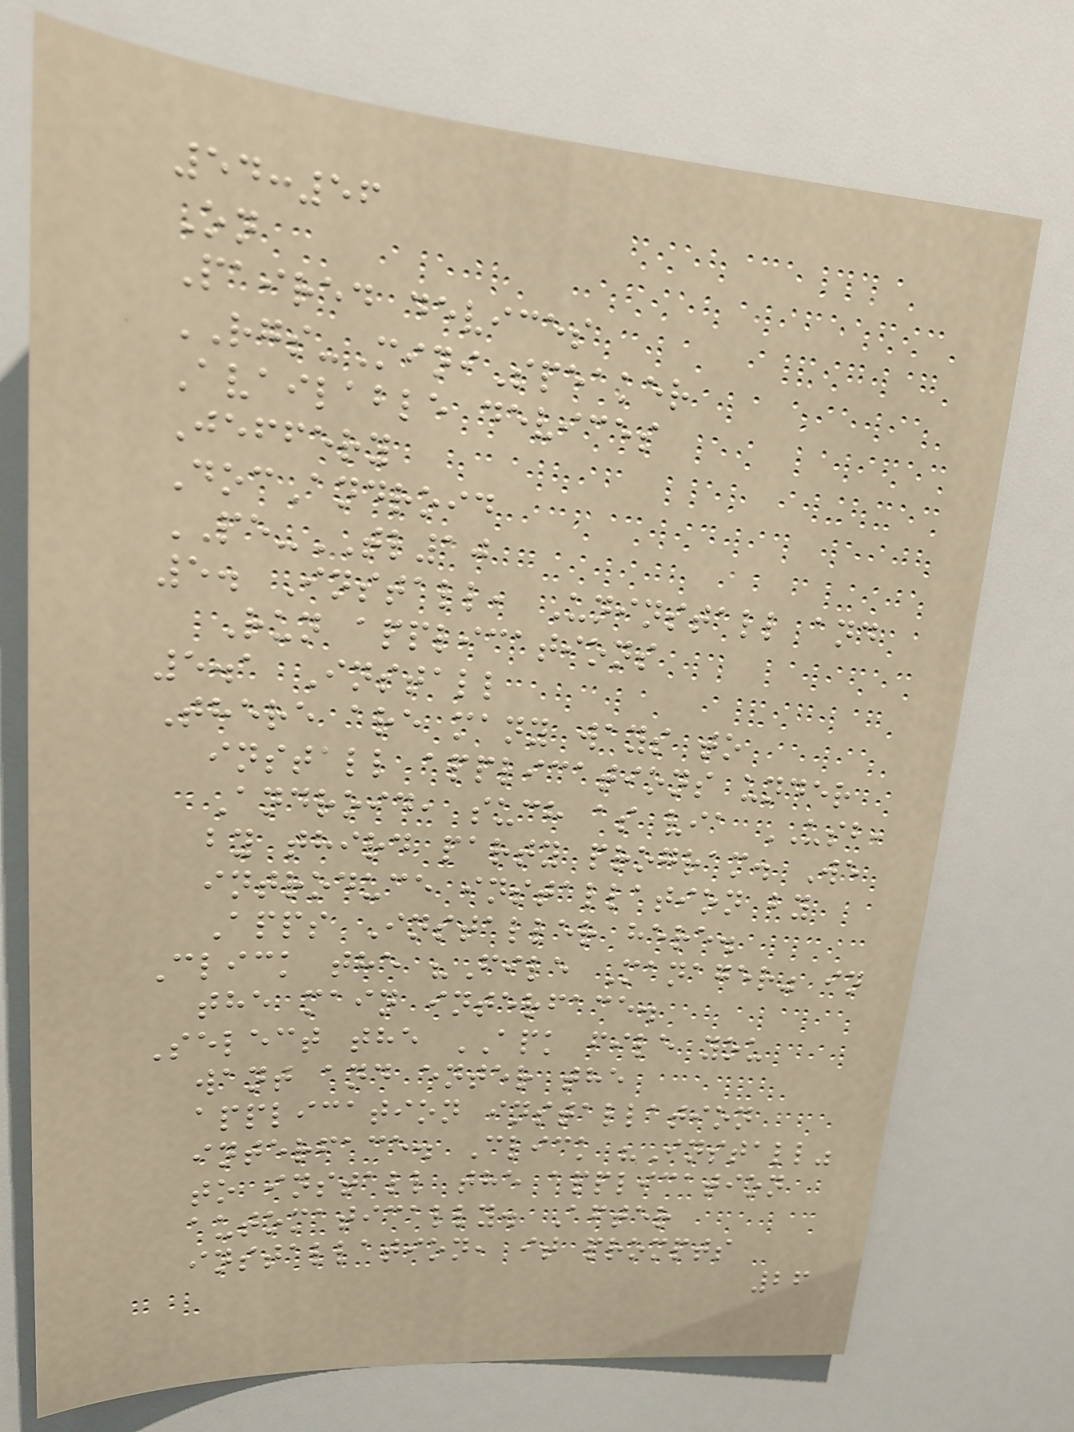54:56
On
Paired devices
RGS-MiniSpeaker
Available devices
Jeffery
DocAndroid
PE-TL10
5. Install, Uninstall and
Run applications
5.1 Install
There are many ways to
install applications under
Android, such as via USB,
by third party program. We
introduce installation by
Apps Installer here.
Click the "File Manager" in
the main interface.
Select the APK file you
want and enter the
application installation
interface. Click "Install"
to install the application
automatically. After
installation, it prompts
26
